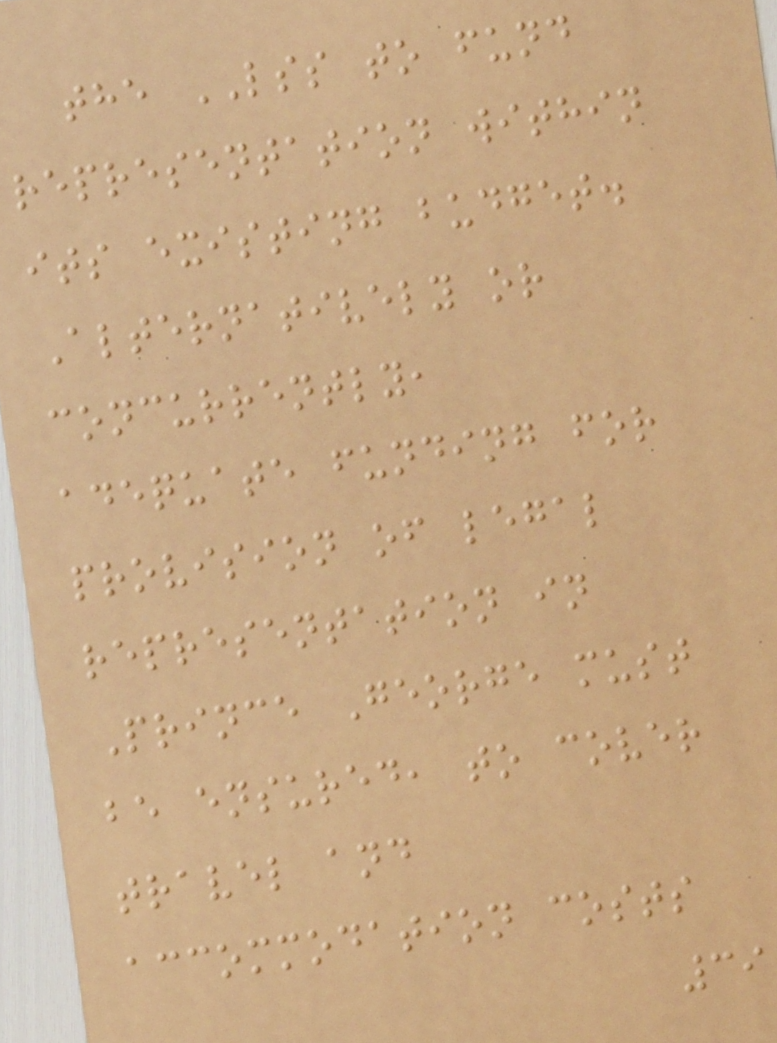the LSS to fund
representation within
its existing budget.
Alternatively or
concurrently,
adequate funding for
provision of legal
representation in
Prince George must
be ensured, to cover
travel and
accommodation costs
39
